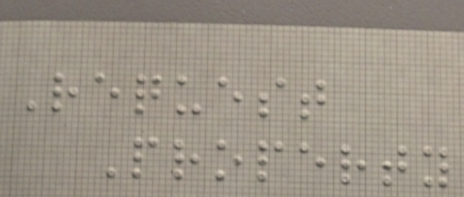Request
Property
